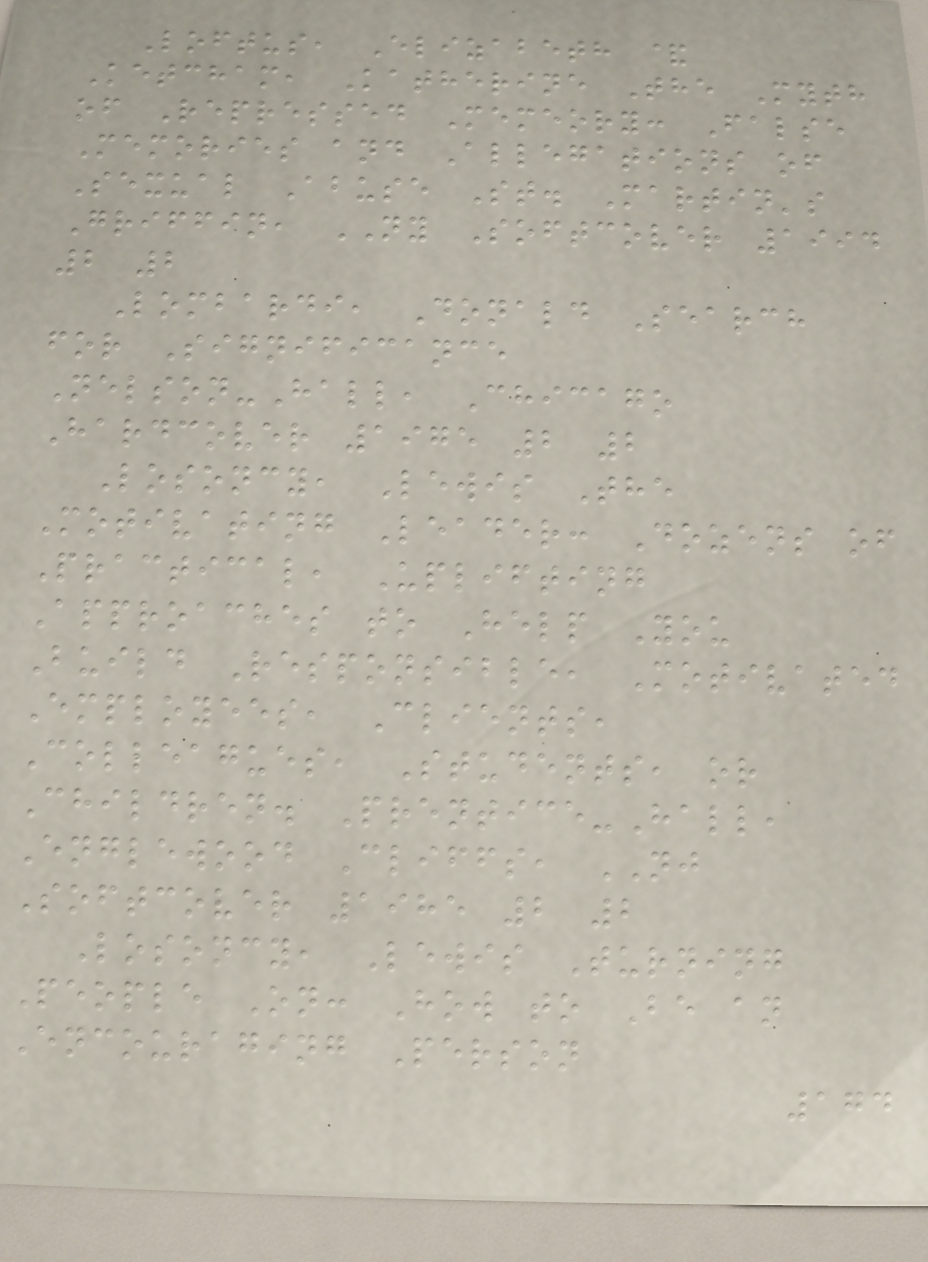Loftus, Elizabeth &
Ketcham, Katherine The Myth
of Repressed Memeory: False
Memories and Allegations of
Sexual Abuse St. Martin's
Griffin, NY Softcover 1994
2 2
Lombardi, Donald Search
for Significance
Nelson-Hall, Chicago
Hardcover 1975 2 2
Losoncy, Lewis The
Motivating Leader: Dozens of
Practical, Uplifting
Approaches to Help You
Build Responsible, Motivated
Employees, Clients,
Colleagues, Students, or
Children. Prentice-Hall,
Englewood Cliffs, NJ
Softcover 1985 2 2
Losoncy, Lewis Turning
People On: How to Be an
Encouraging Person
174
